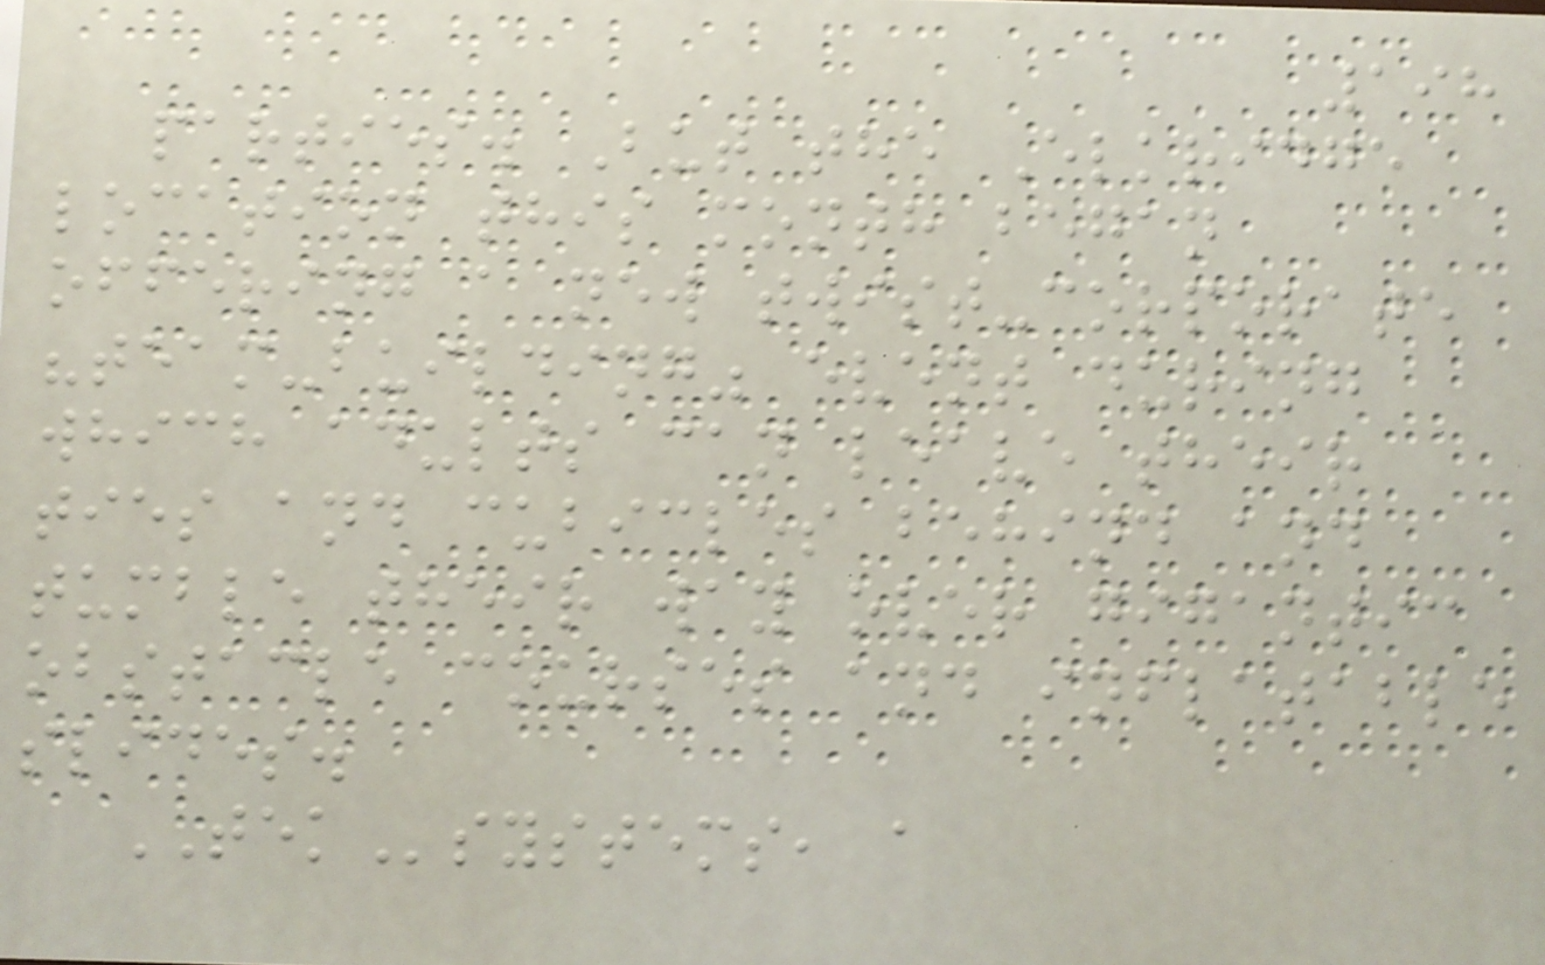198
parties. But the Elkridge
location this month began
offering a new twist-corporate
"team-building" event during
which adults can leave their
ties and cubicles behind and
tumble their way over gigantic
obstacle courses and inflatable
slides.
TEKsystems, a
